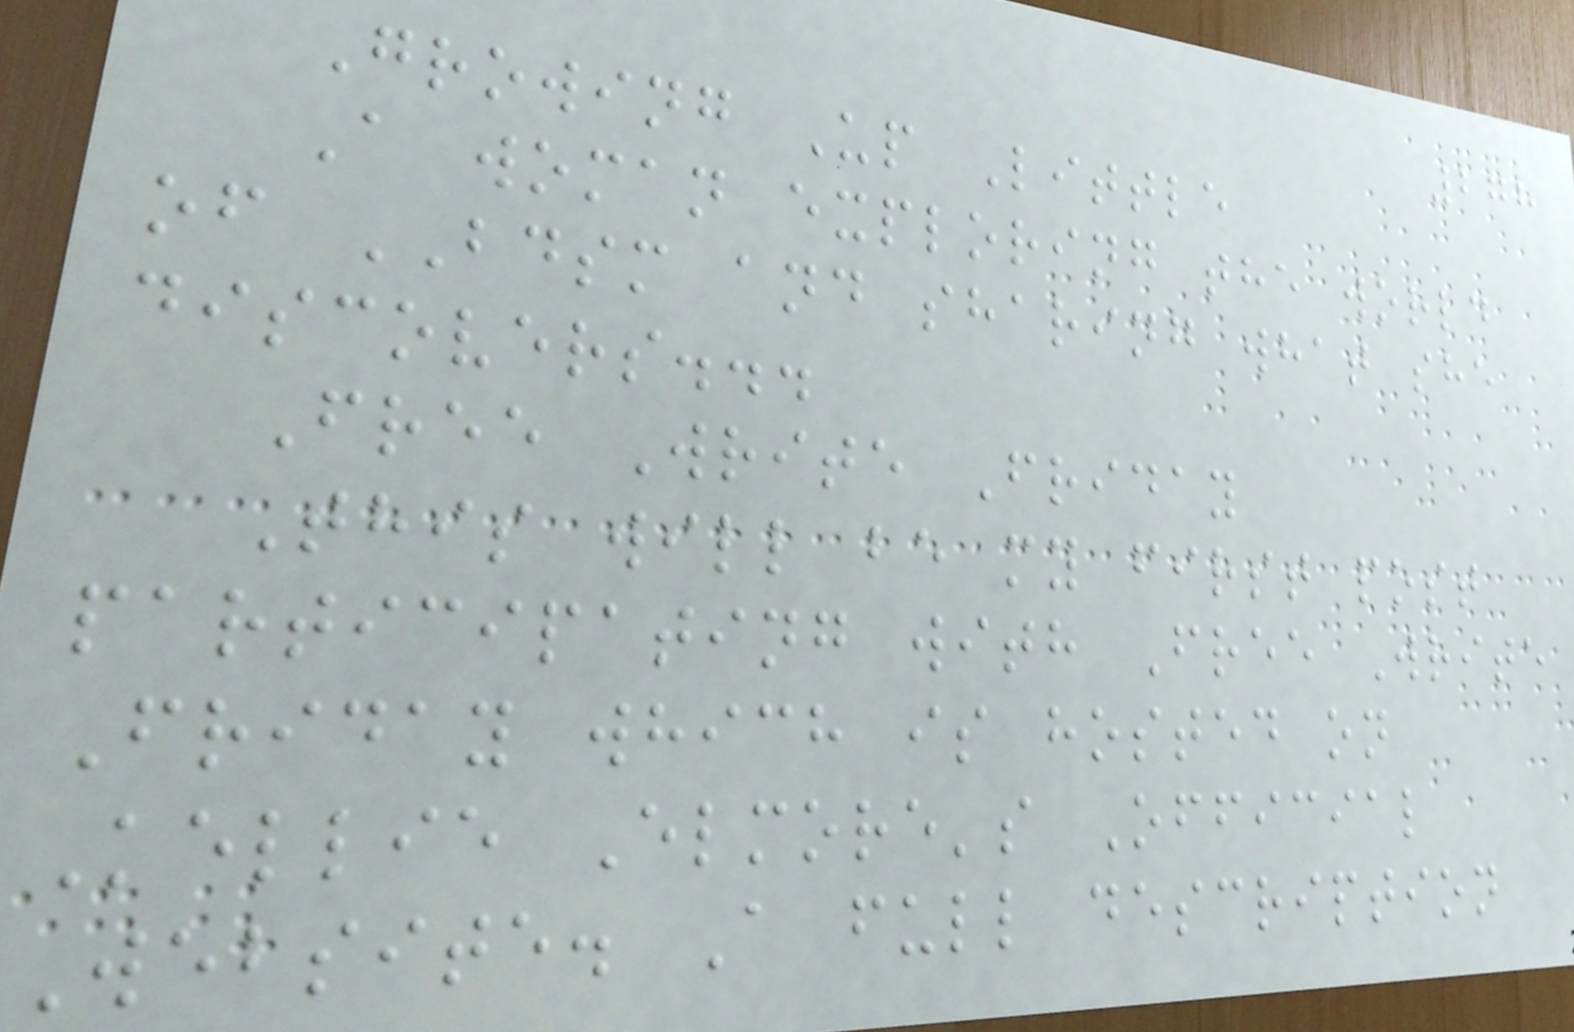278
Growing Up Little
A woman exploring the world
of BDSM and sharing what she
discovers...
Free Write Friday
This will be my first post
participating with Free Write
Friday which is hosted on
Kellie Elmore's Official
Website. A full description
